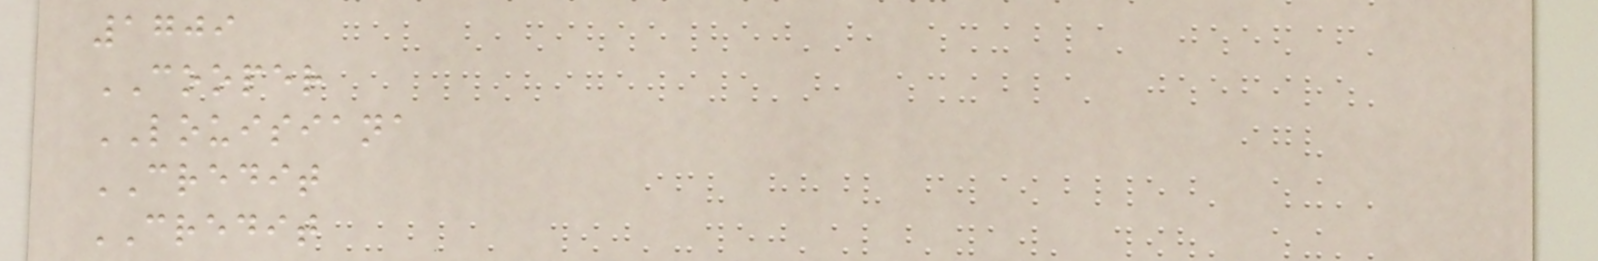1709
COOPER
LOUISIANA
CREDIT
CREDIT
